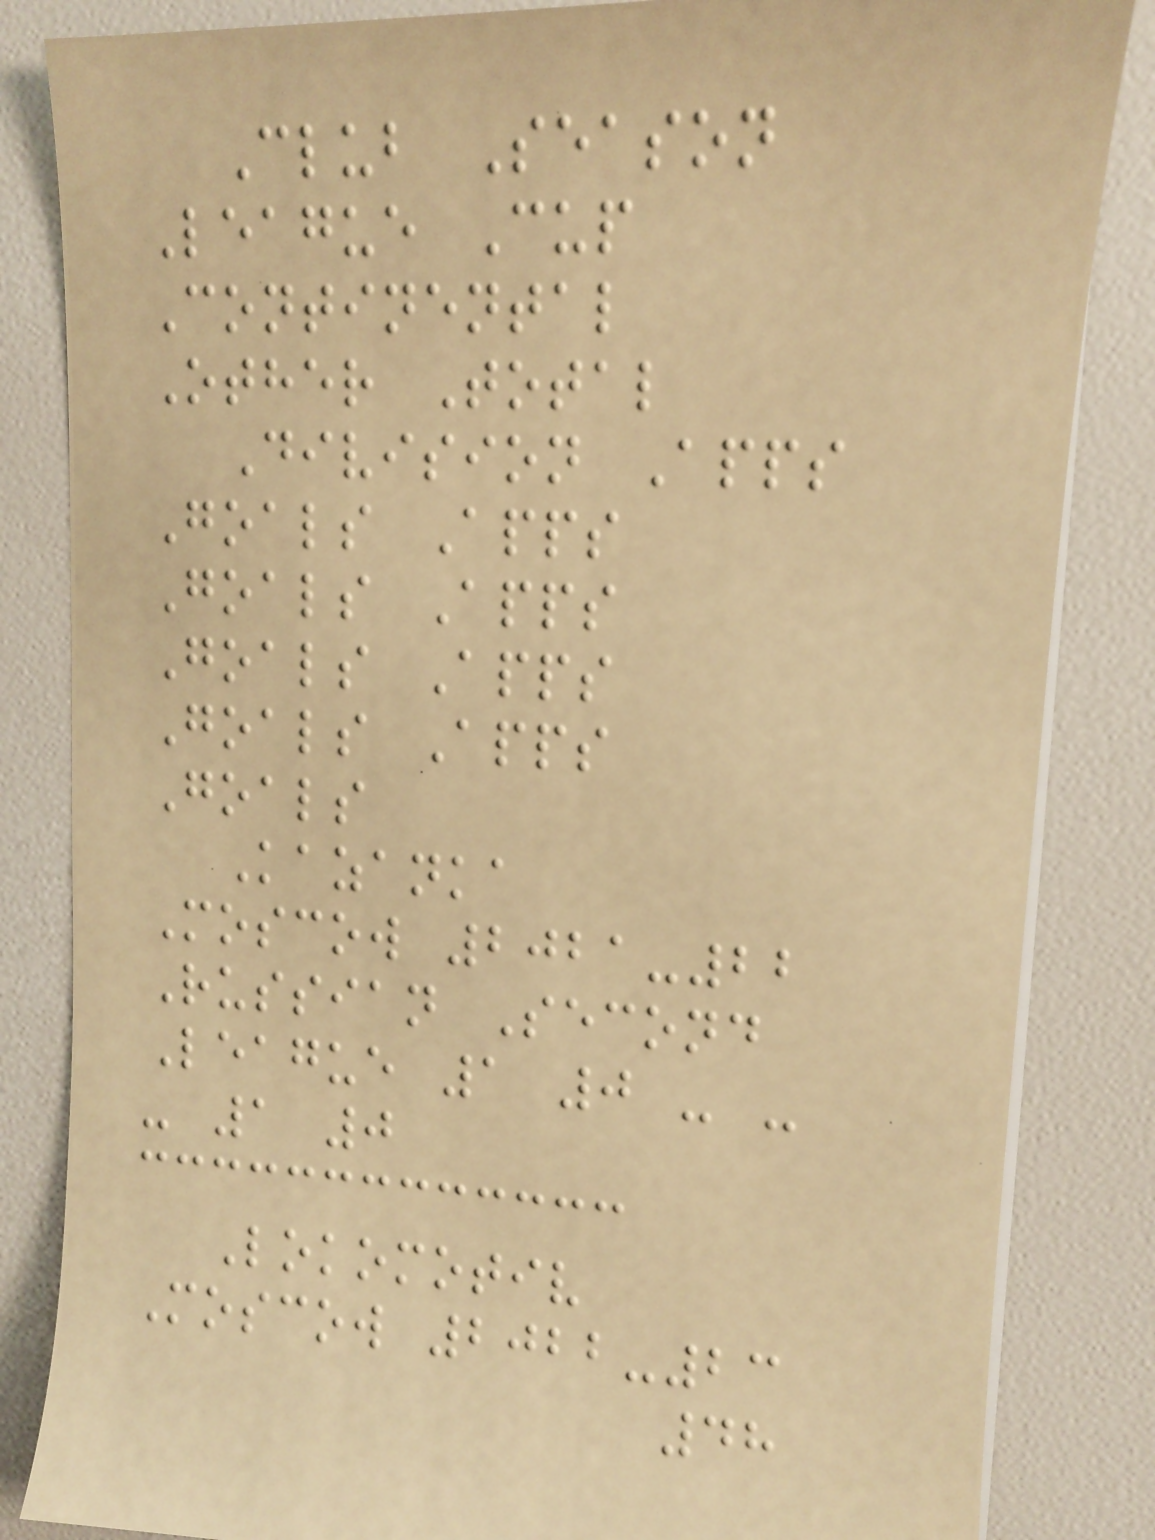Club Season
League Cup
Continental
Other Total
Division Apps
Goals Apps
Goals Apps
Goals Apps
Goals Apps
Goals
Kazanka
Moscow 2021-22
Russian Second
League 1 0 - -
- 1 0
Lokomotiv
Moscow 2022-23
48
